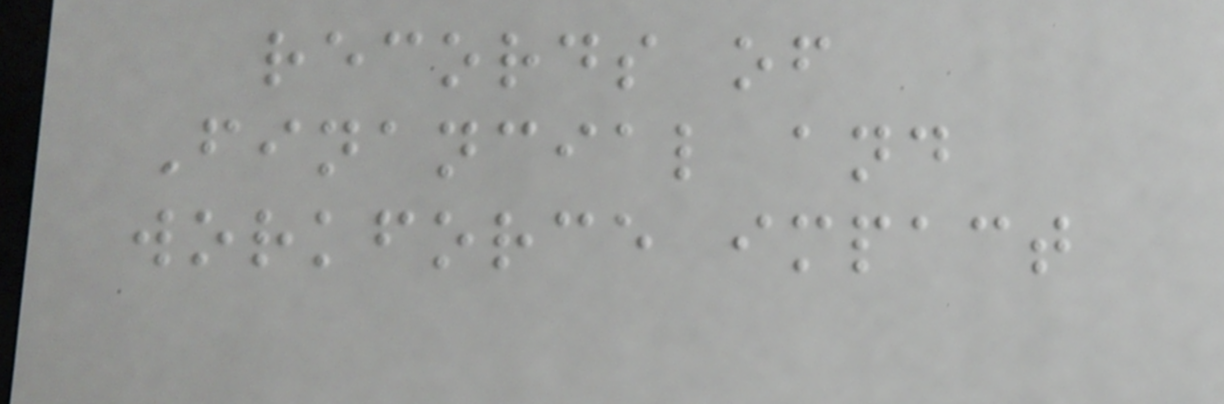records of
Financial and
workforce impact
